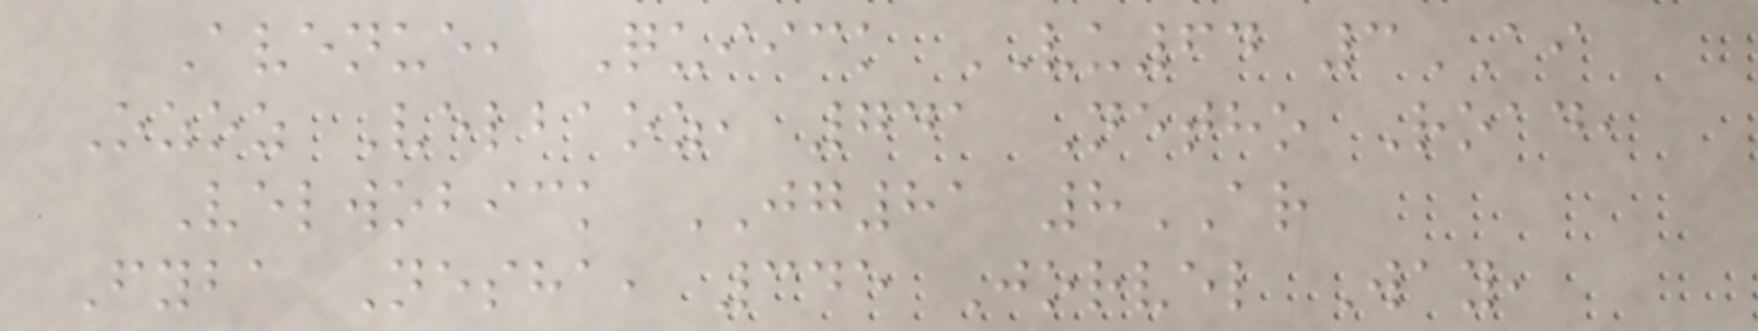Avenue, Quiick VU64 3AI
Ozoz Velbaoz, 741 Netho Road,
Velwobick JG81 8AR
Fyba Nesha, 345 Jorvel Way,
